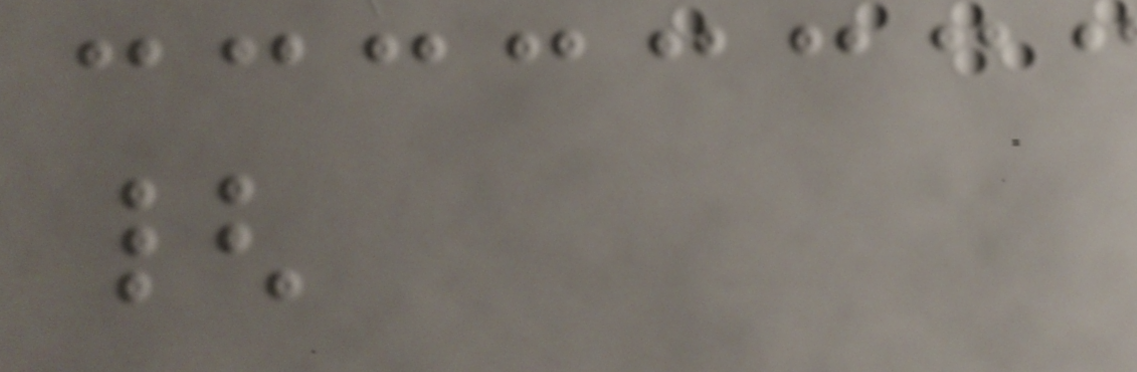{
